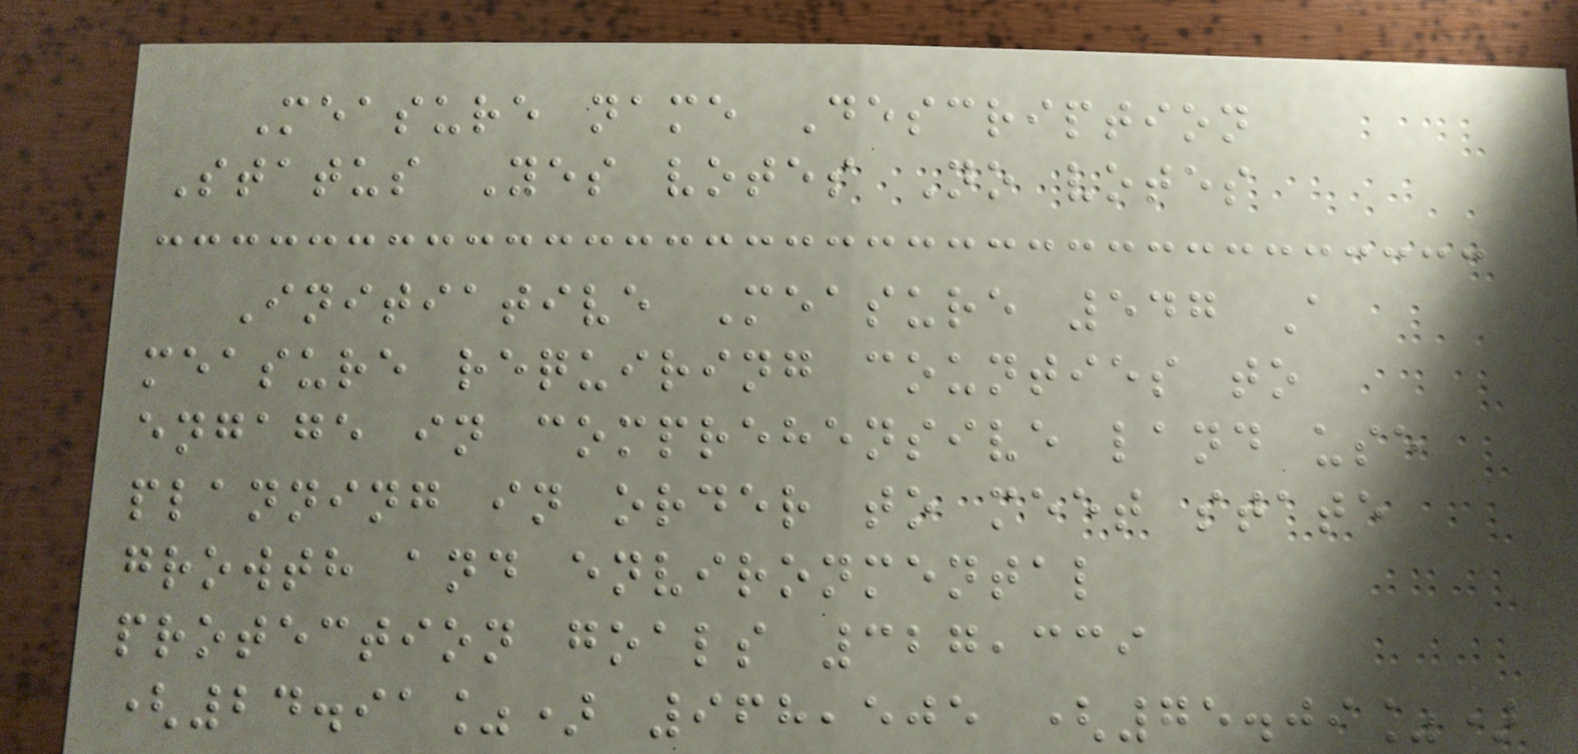Measure name Description
Status Yes votes No votes
Initiative Measure 547 A
measure requiring counties to
engage in comprehensive land use
planning in order to meet state
growth and environmental
protection goals 327,339
(24.91%) 968,505 (75.09%)
